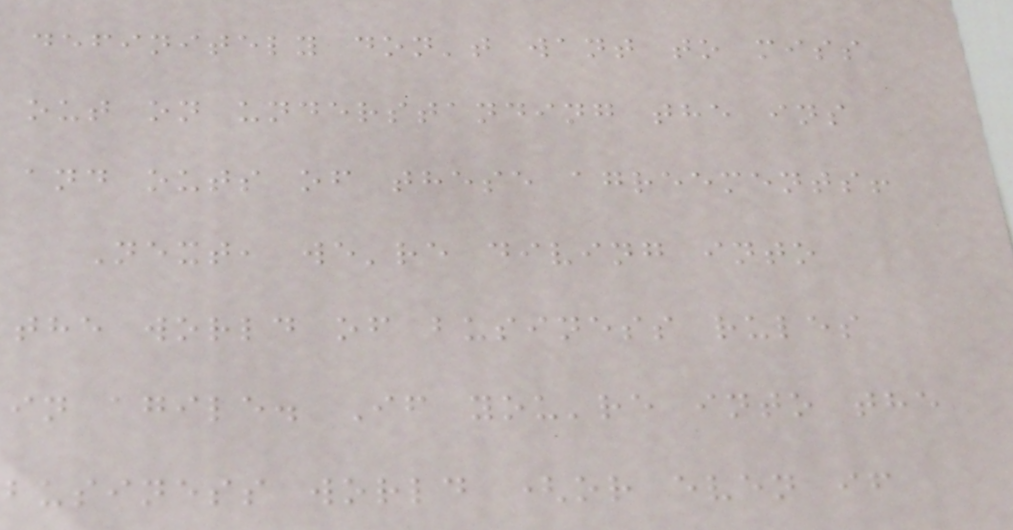definitely don't want to miss
out on understanding the ins
and outs of these agreements!
Next, we're diving into
the world of business rules
in agile. If you're into the
business world (or even if
